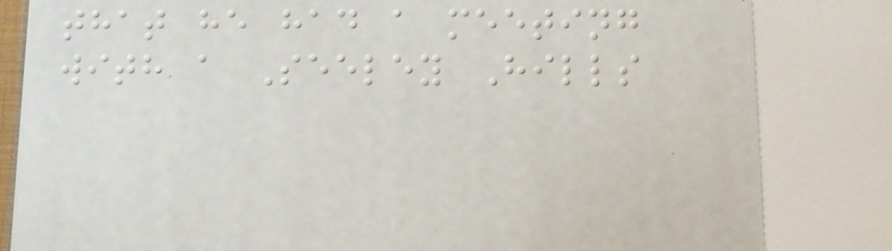that he had a meeting
with a Seeley Hills
